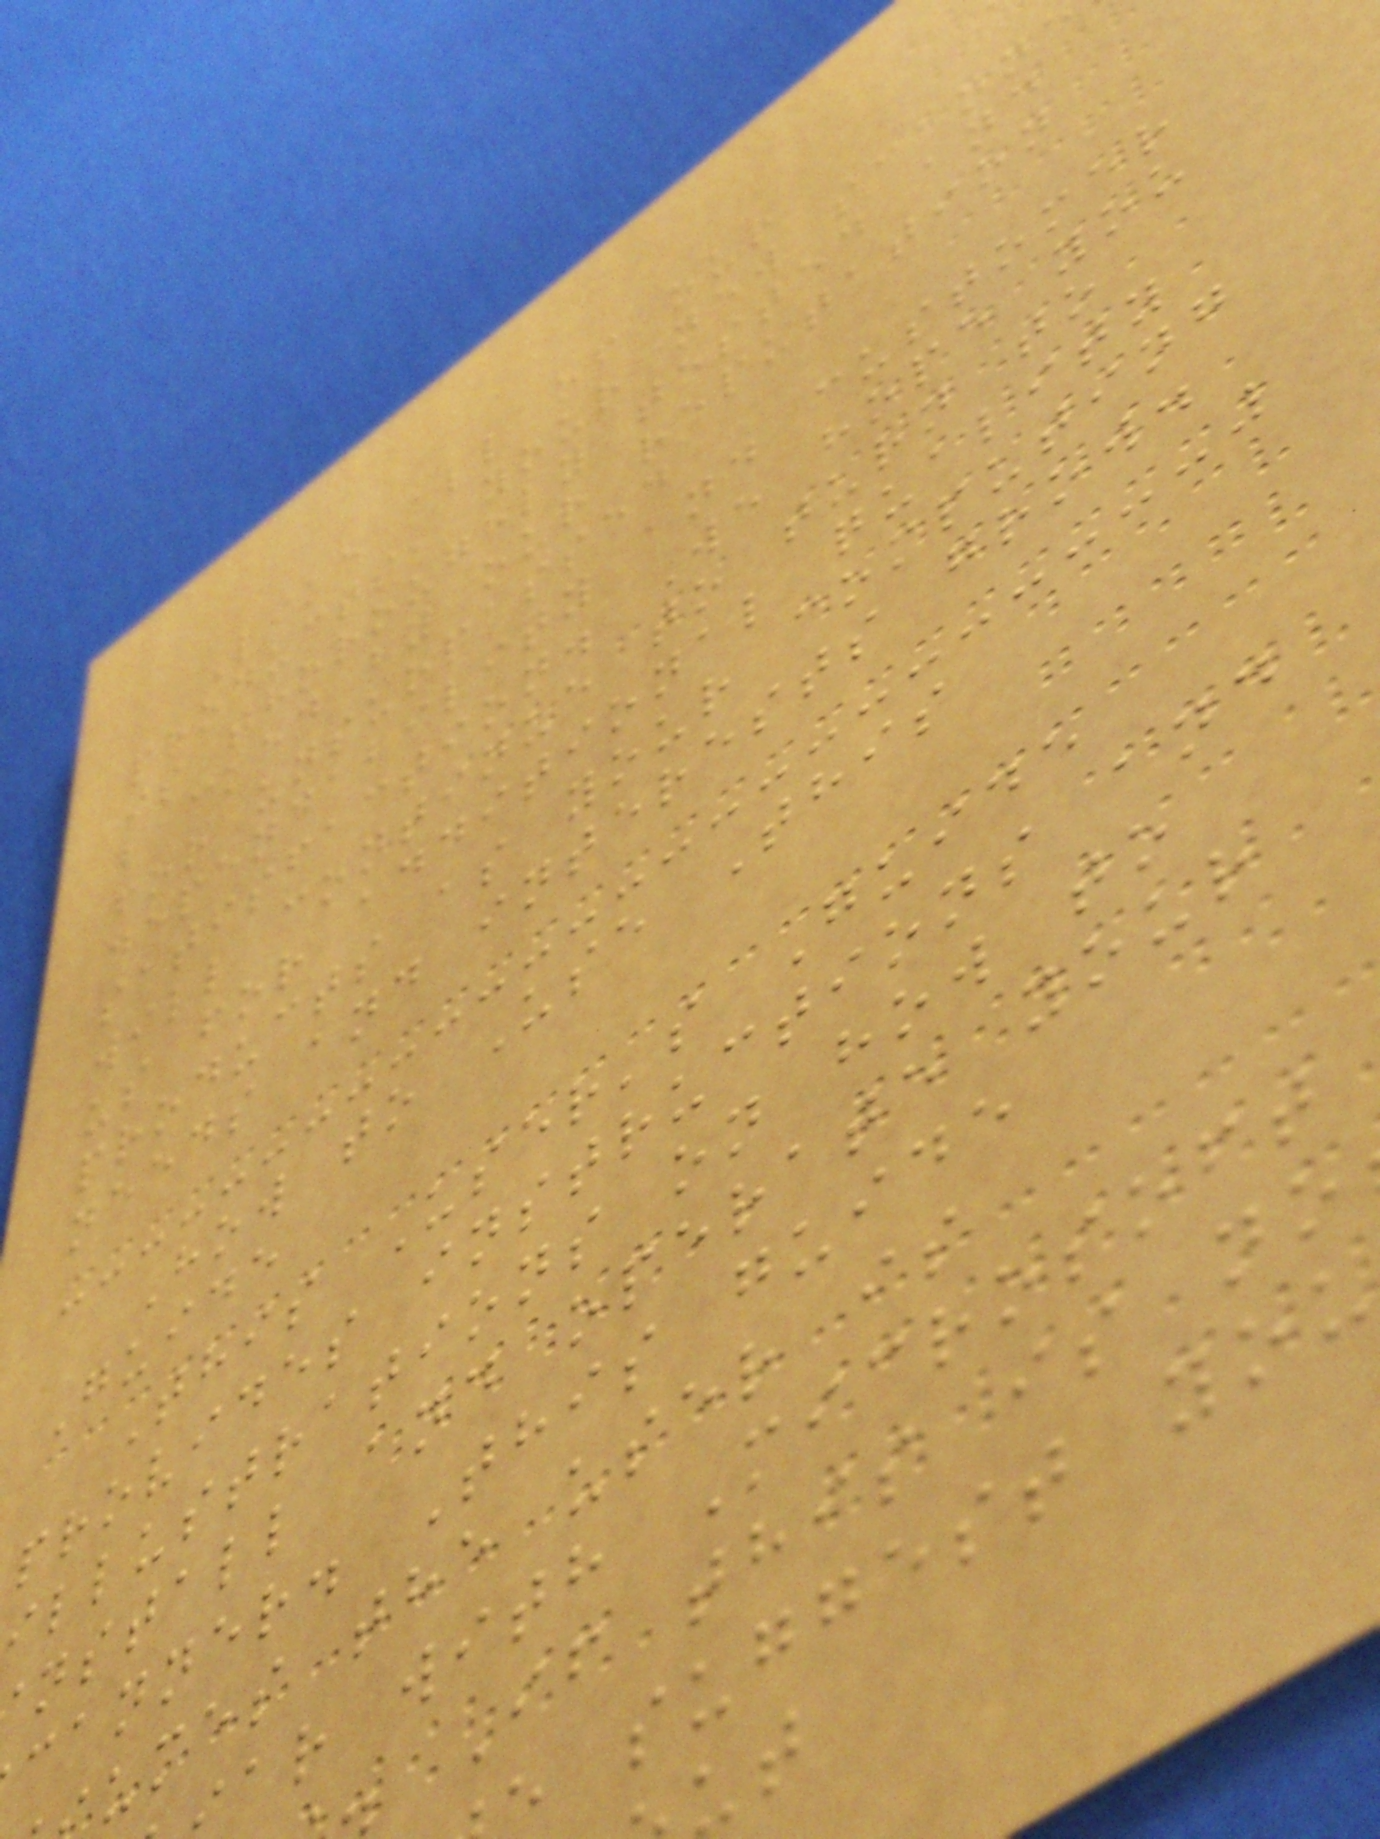Like all of our
products, your new scann
is thoroughly tested and
backed by our reputation
for unsurpassed
dependability and customer
satisfaction. We hope you
will continue to turn to
us for additional quality
products as your computing
needs and interests grow.
How to Use This
Guide
This User's Guide
provides instructions and
illustrations on how to
nstall and operate your
canner. This guide
umes the user is
ar with Microsoft
If this is no
suggest you
